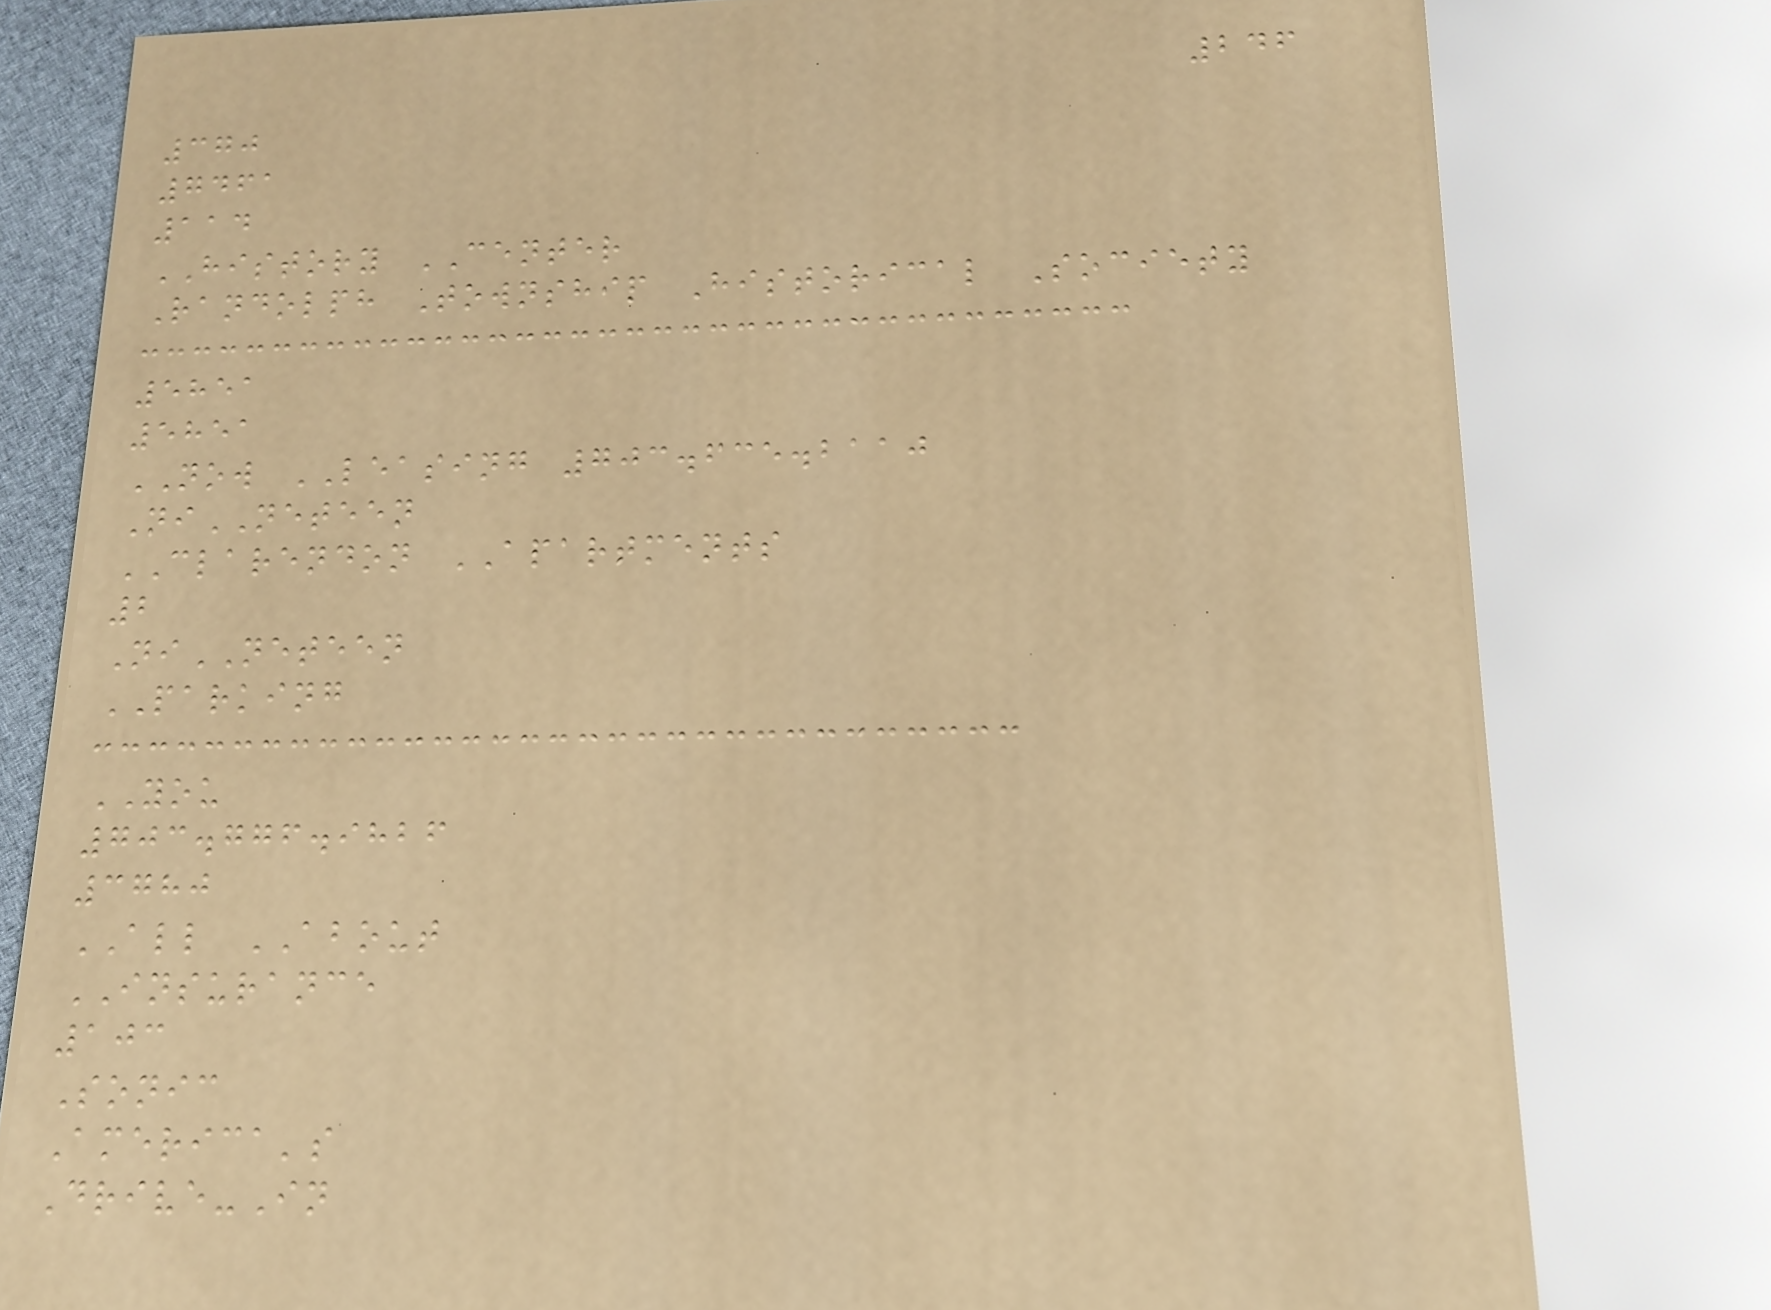246
370
7461
114
HISTORY CENTER
Randolph Township Historical Society
5851
5851
NOW LEASING 703.635.2110
NiNETEEN
CLARENDON APARTMENTS
2
NiNETEEN
PARKING
YOU
703.776.9826
3780
ALL ABOUT
INSURANCE
103
Sonic
America's
Drive-In
